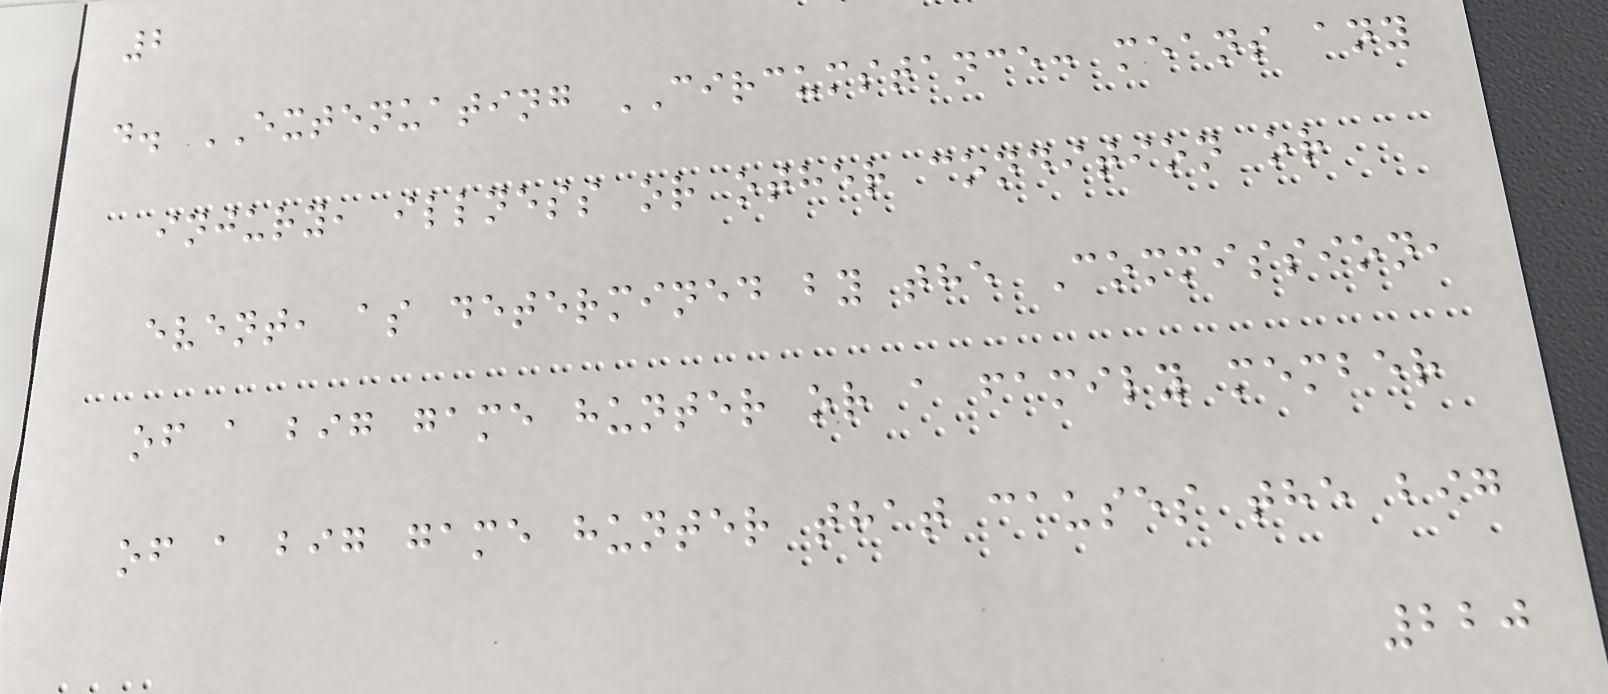2
d. EXTENUATING CIRCUMSTANCE: means any
injury, illness or other condition or
event, as determined by the Commission,
of a big game hunter or a family member
of a big game hunter that causes the big
220
